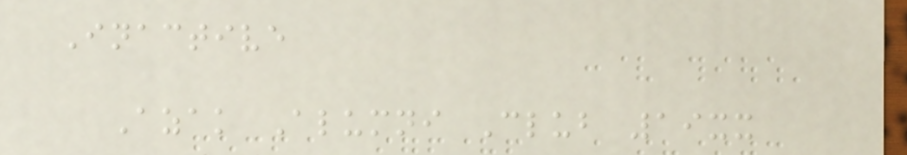Inactive
Azak Alumni Club 19xx
